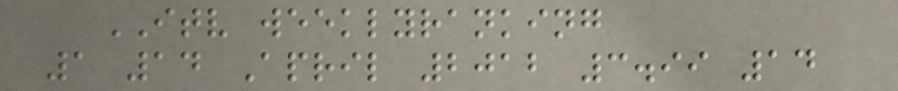ITV weeklyranking
1 14 April 2012 3.99 14
